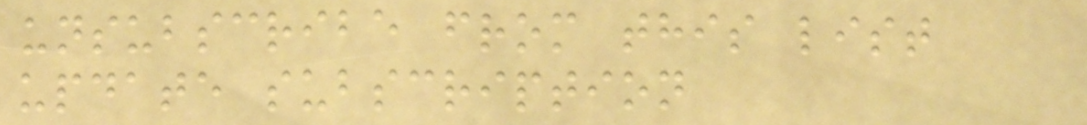unsubscribe from this list
update subscription
